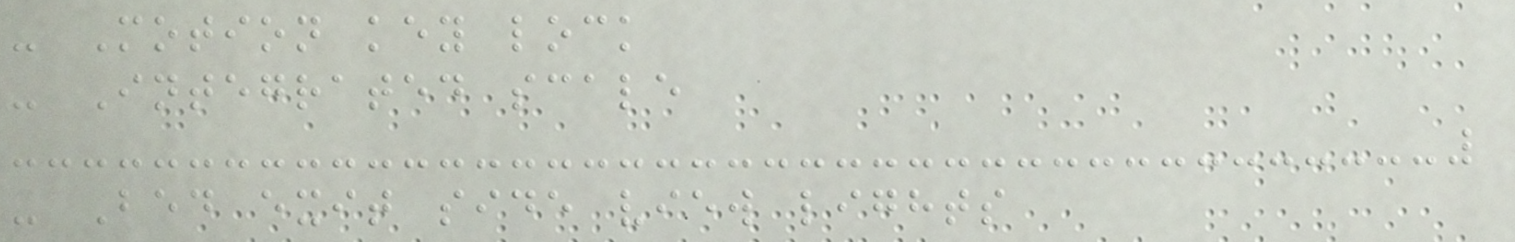- Motion key lock
- Integrated scale
- Bed exit side view lights
